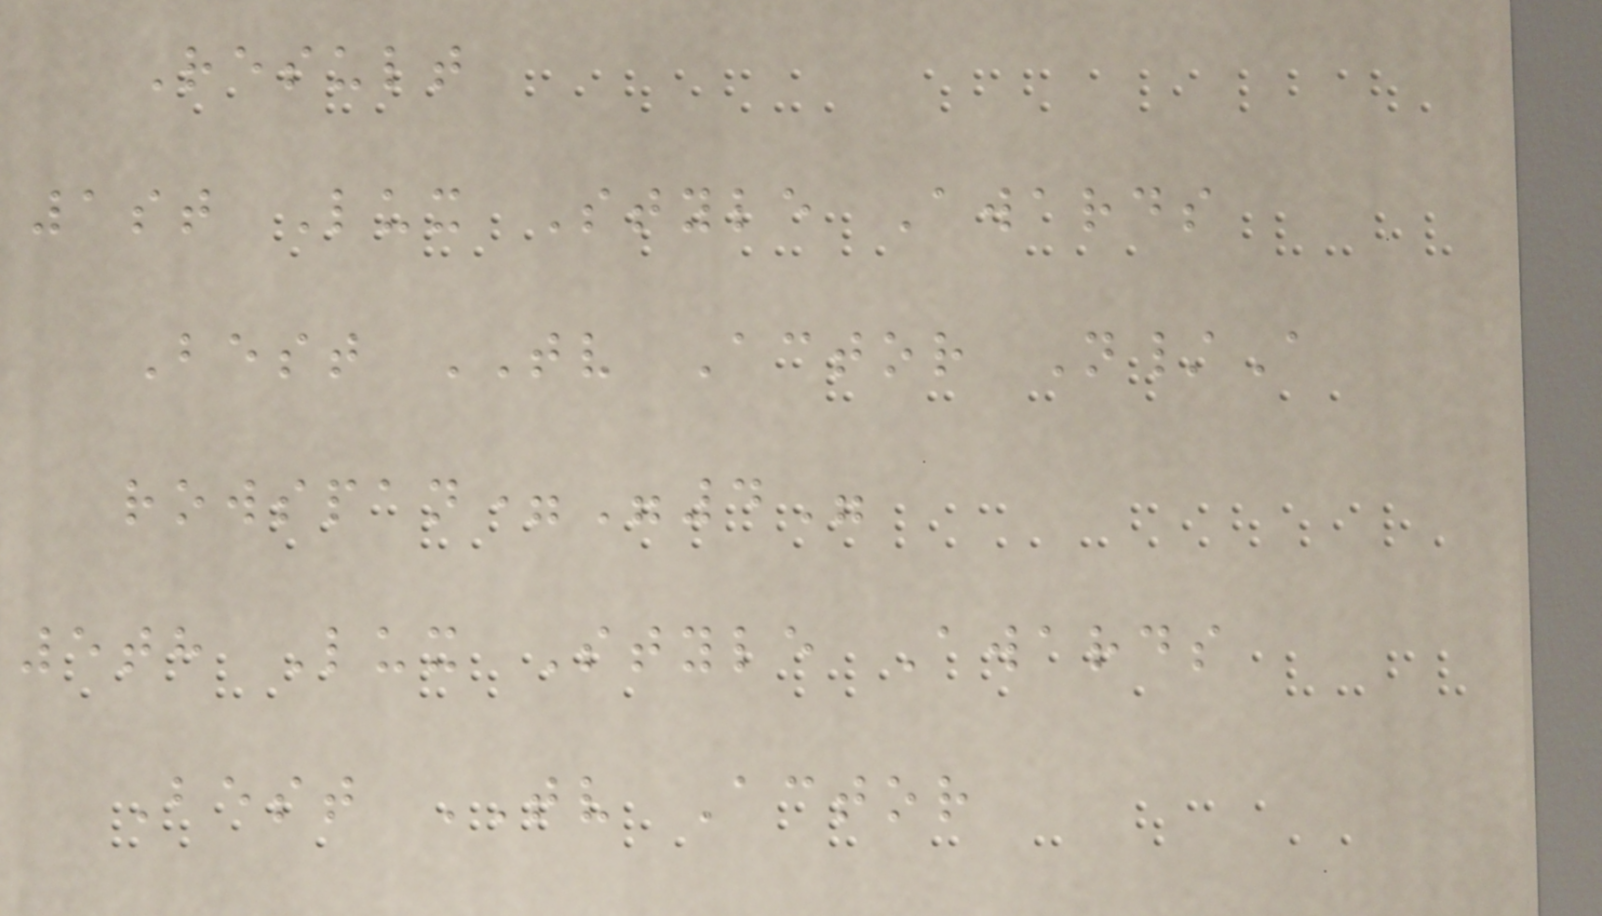Result
1st Lux Style Awards
Best TV Actor N/A
rowspan="4"
5th Lux Style Awards
Best TV Actor
